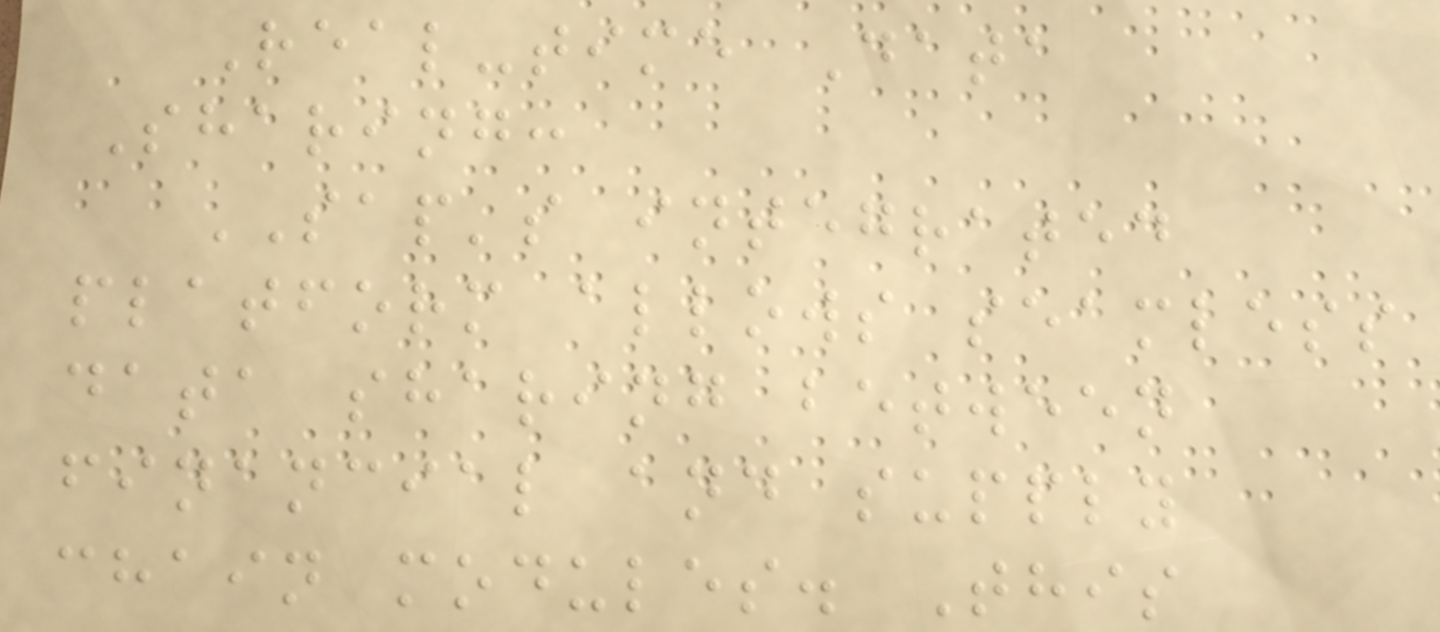Real-time Data
Sharing:
SAP's integrated
platform allows seamless
data sharing between
financial and supply
chain modules. This
